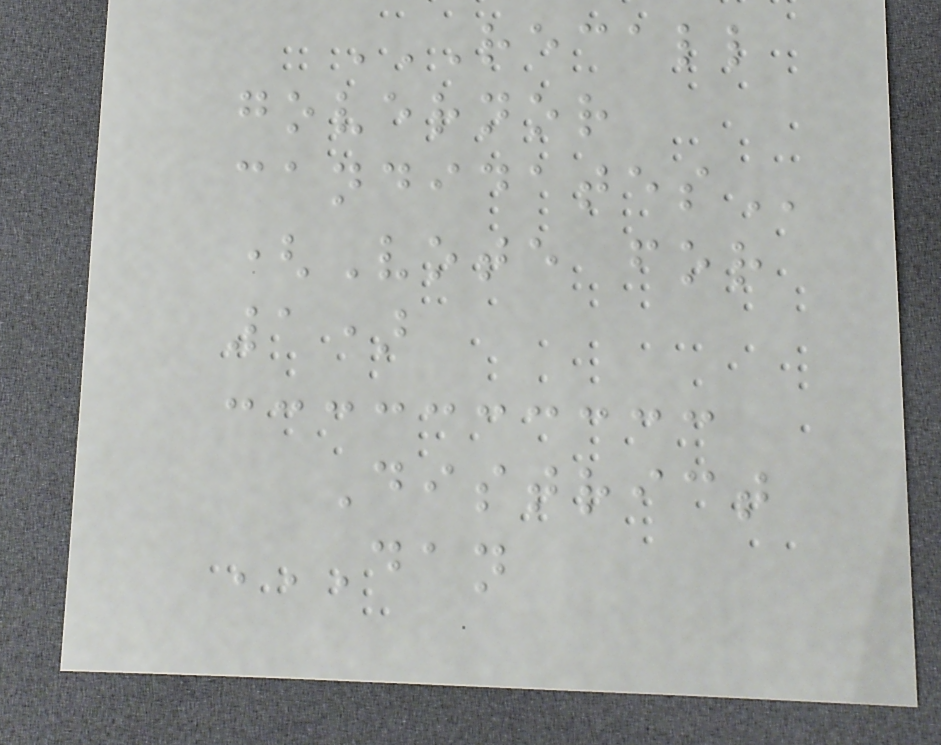RECALL
GOVERNOR
CANDIDATES
(Vote for
1)
District
DAN
